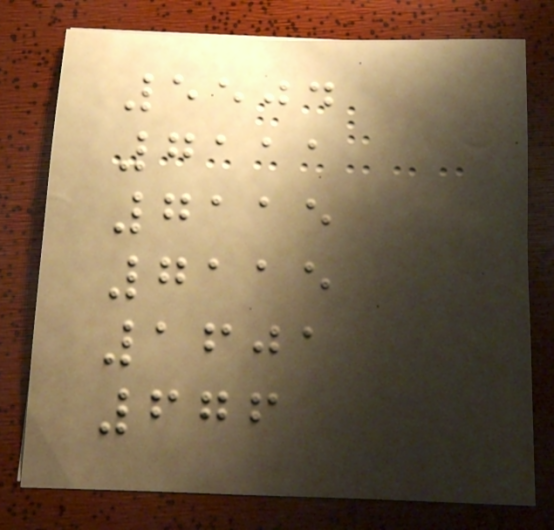5504
7111
7115
7115
1601
676
